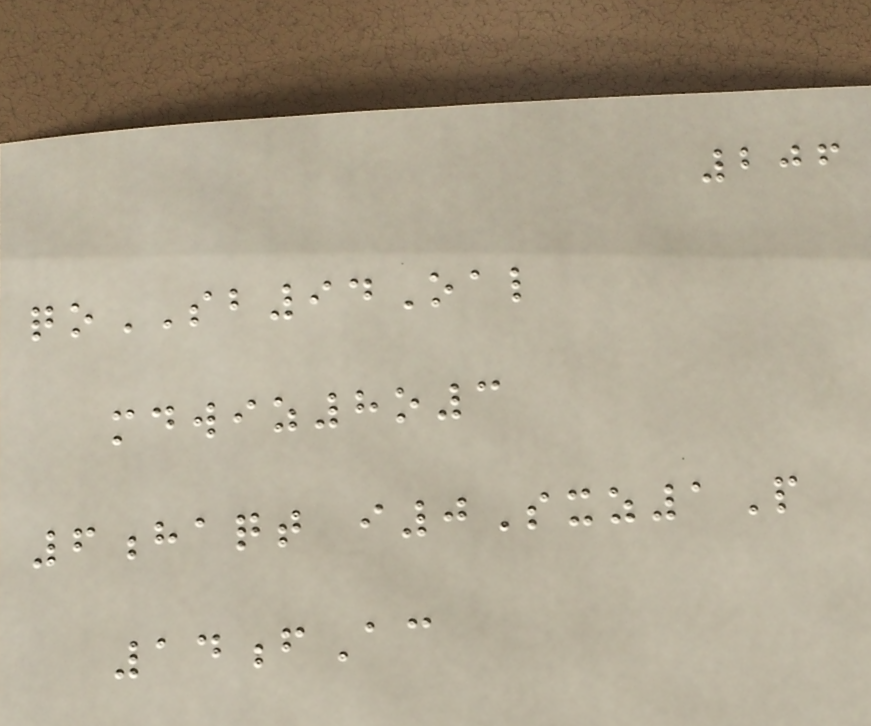206
qoSB94Oal
mdwiz8o3
6haqt i0Sxz1P
14fAc
